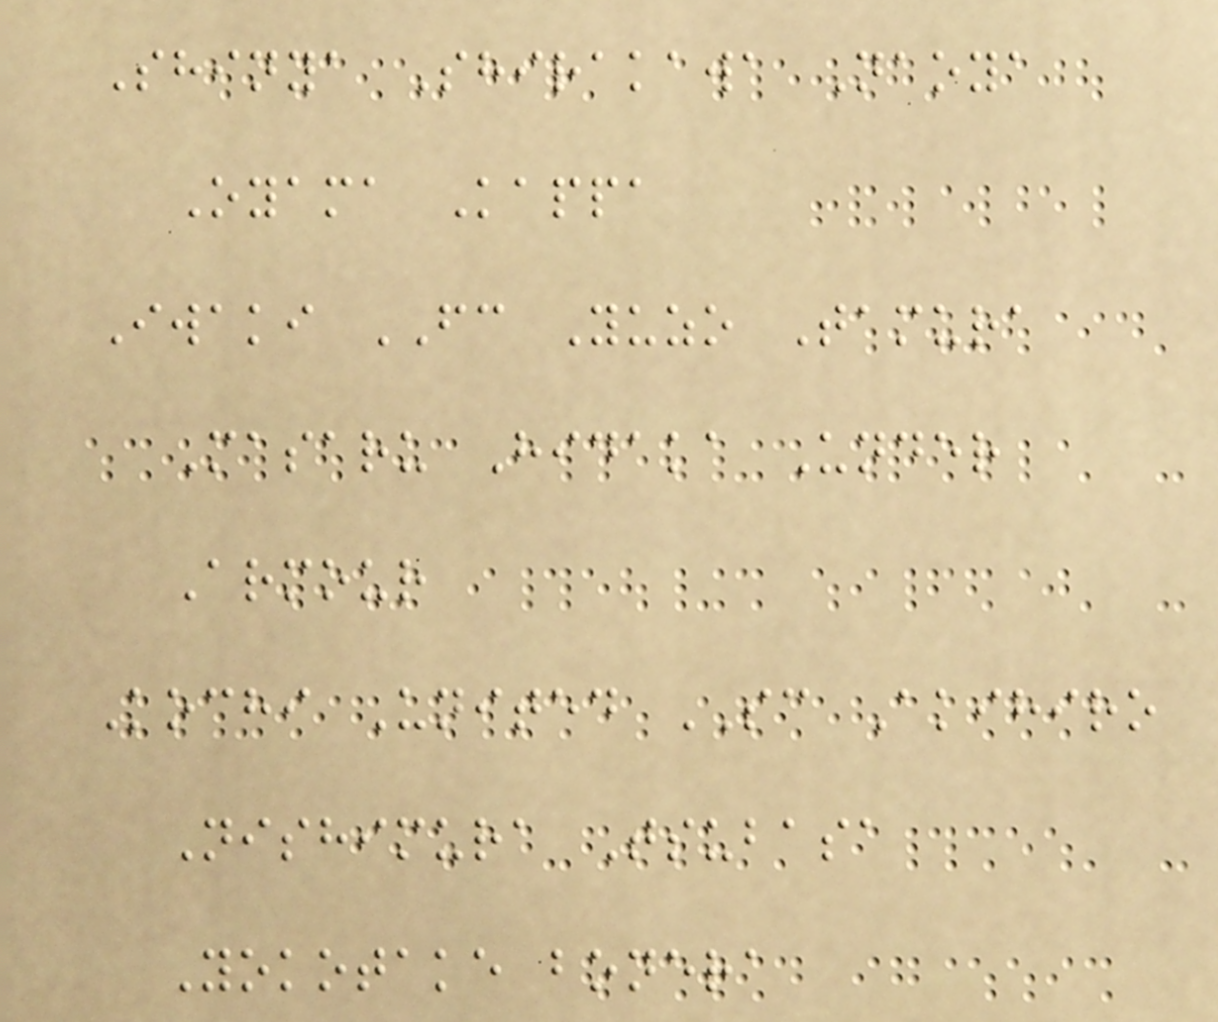Shinya Shirakawa Naoya
Oyama Kappa
Iwaki FC Yuzo Tamura
Masaru Hidaka Under
Armour
Kochi United SC Akihiro
Nishimura Tsubasa
Yokotake bonera
